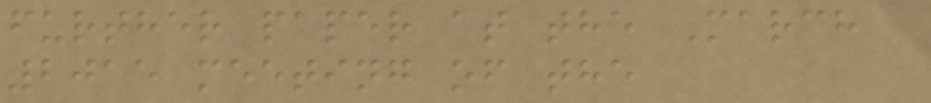further paper at the March
2015 meeting of the
